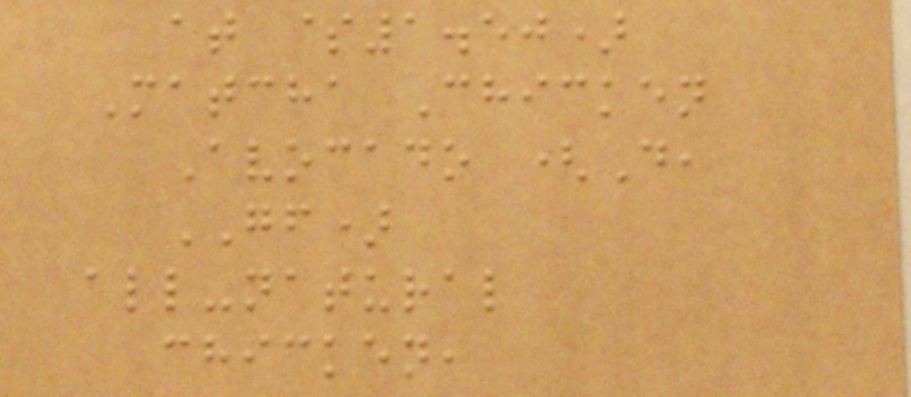at $1.50)
Matcha Chicken
Avocado (D,
GF)
all-natural
chicken,
